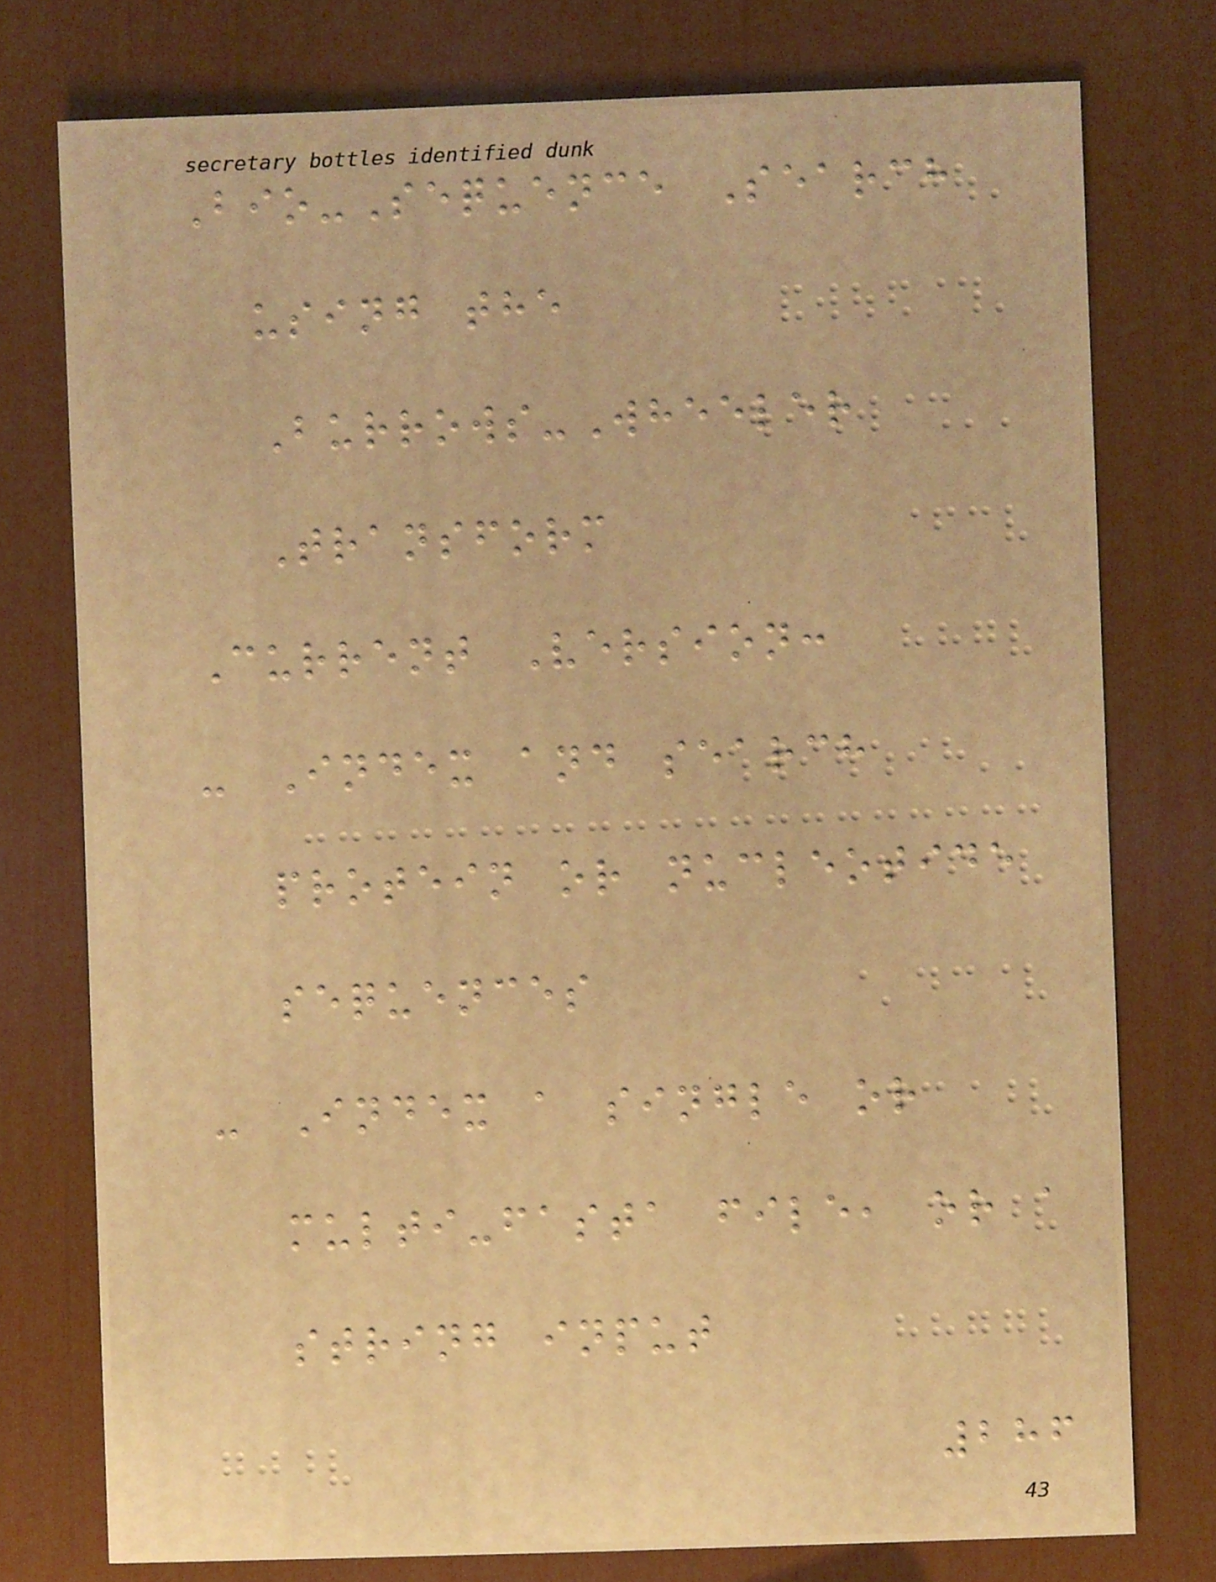Bio-Sequence Search
using the
Burrows-Wheeler
Transform
Current Version:
- Index and search
protein or nucleotide
sequences
- Index a single or
multi-fasta file, or a
string input
286
